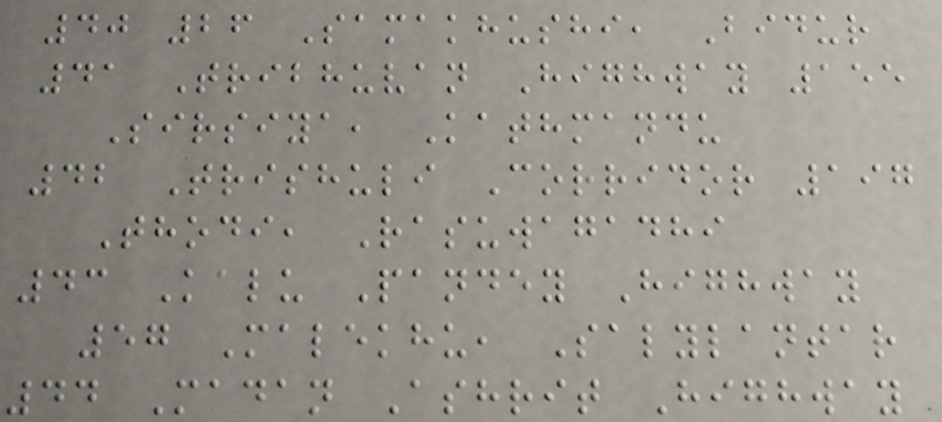40 26 Samakhushi, Bidur
41 Tribhuvan Highway 155
Sirsiya, Kathmandu
42 Trishuli Corridor 197
Thodi, Rasuwagadhi
43 Kalu Pandey Highway
57 Malekhu, Salylantar
44 Madan Ashrit Highway
